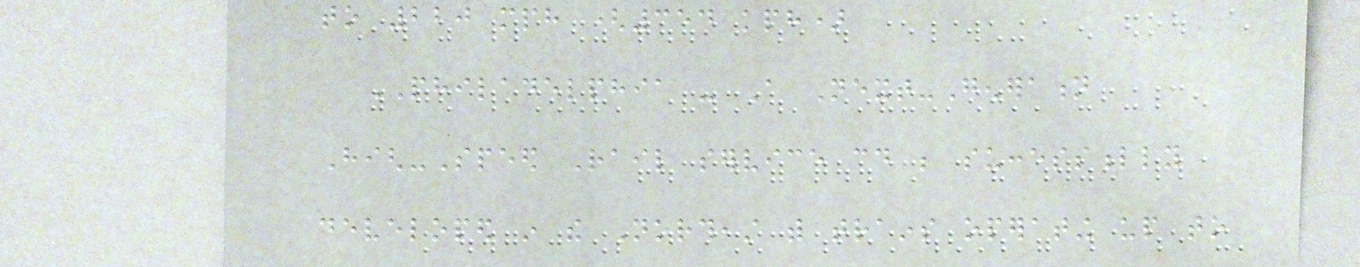to 220 mph (354 kph)
PHILADELPHIA - A Next-Generation
High-Speed Rail service could be successfully
developed in the Northeast with trains operating up to
